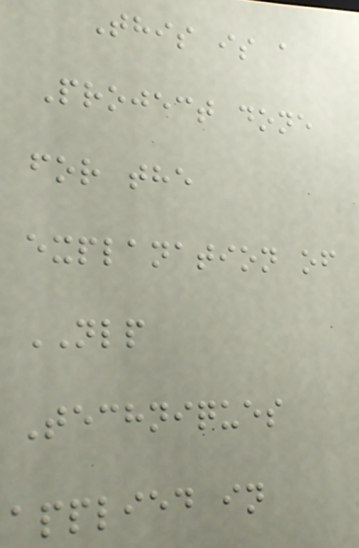This is a
Project done
for the
explanation of
NLP
Techniques
applied in
